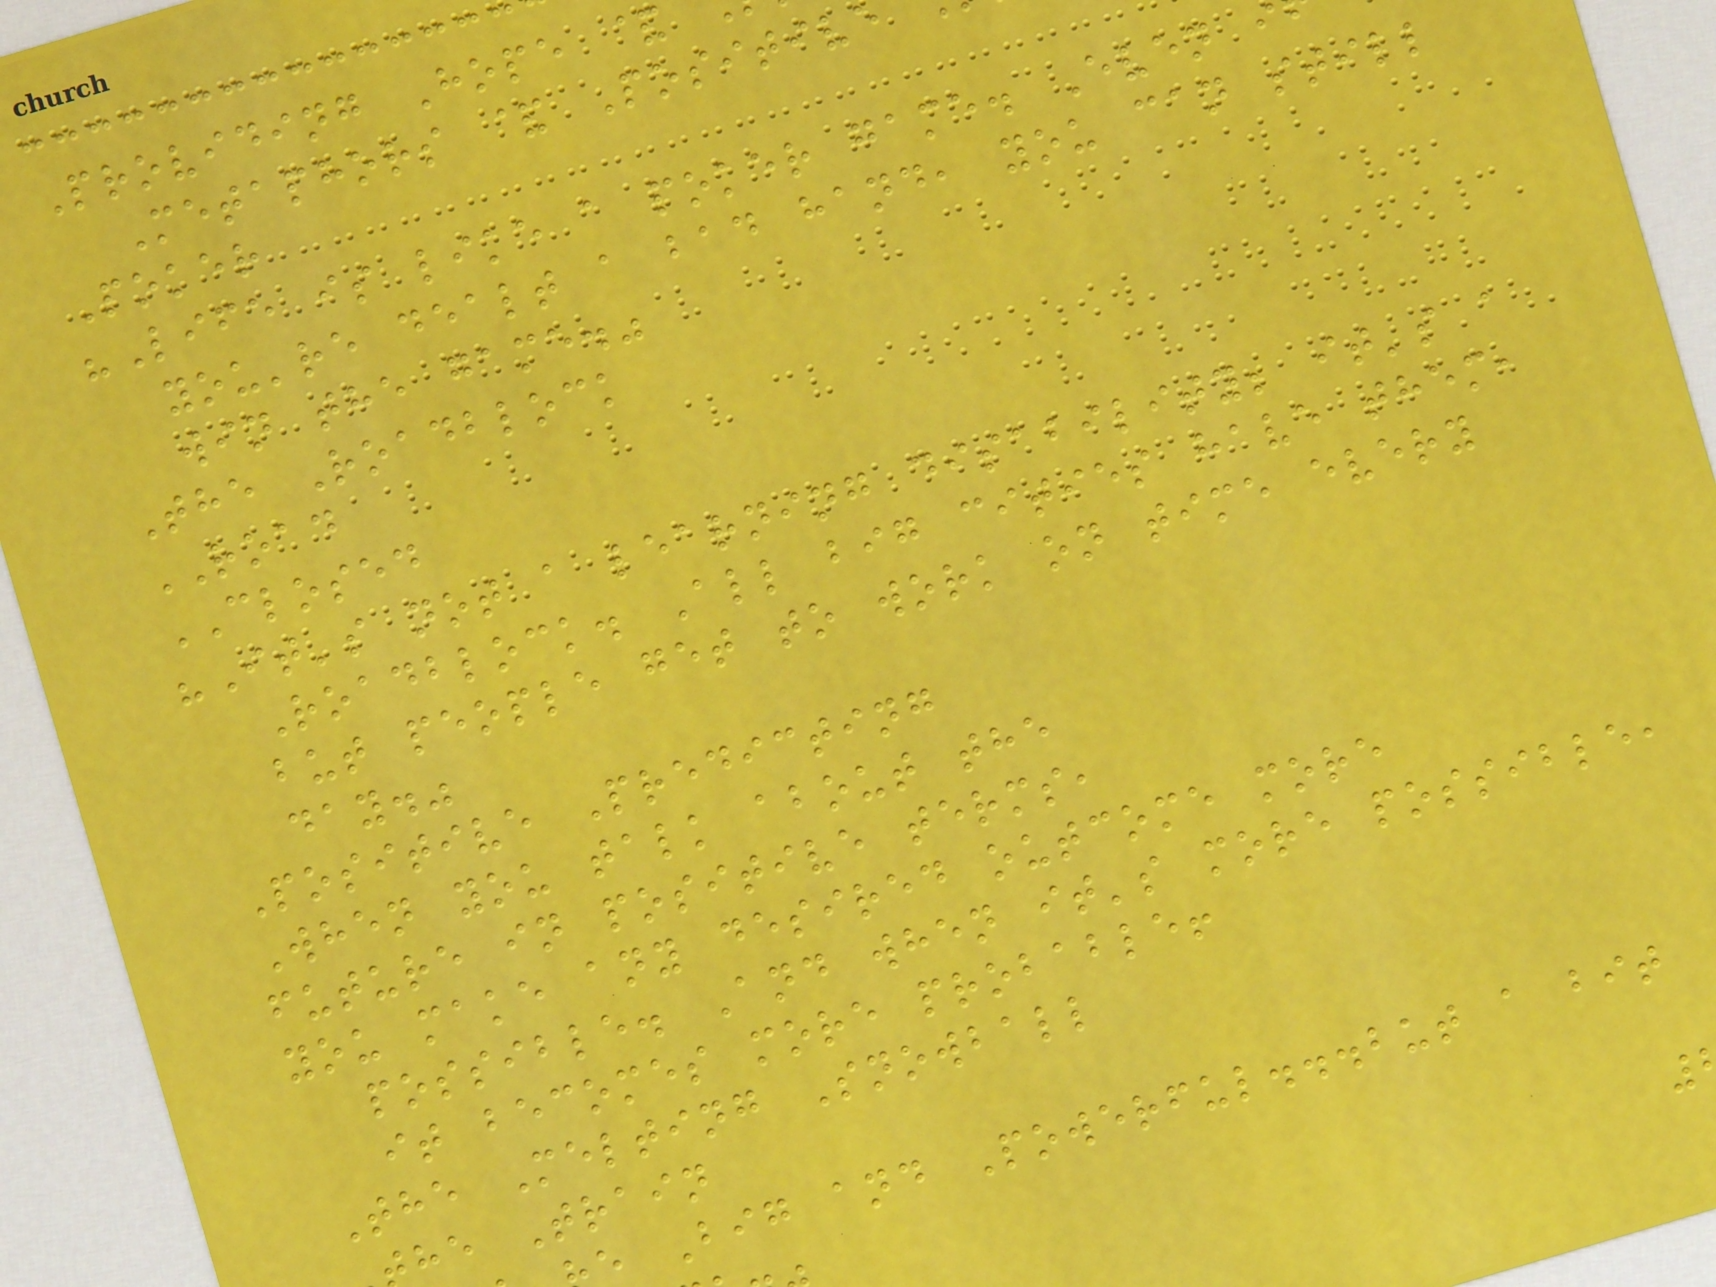Providing Hope &
Metaphors & Positive
Poker
"Life is like a poker game. Even i
you're dealt a bad hand, you can still
win the game."
The Roadblock
ROAD
CLOSED
"It's not a learning disability; it's a
Roadblock. All big cities have them,
but people get to work on time every
day."
Positive Predicting
When you talk about the
future in positive terms,
you make any desired outcome more
possible. And when it's more possible,
it becomes more probable!
The Melting Snowball
he Train
e Big and Powerful...but a bit
